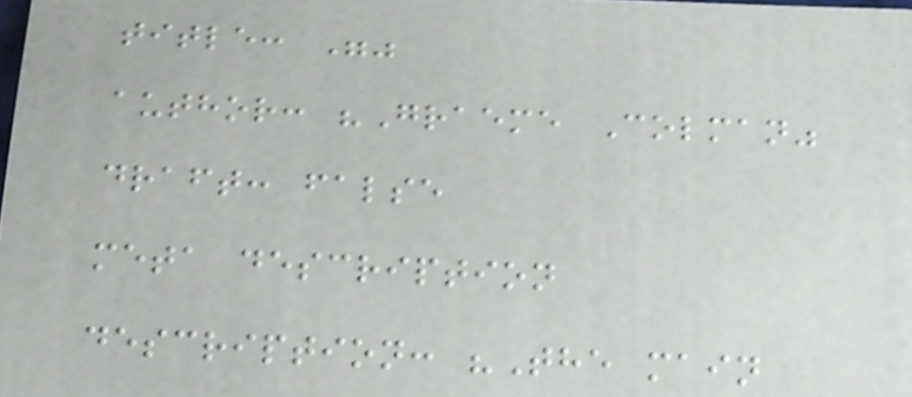title: ""
author: "Graeme Colman"
draft: false
meta description
description: "The main
